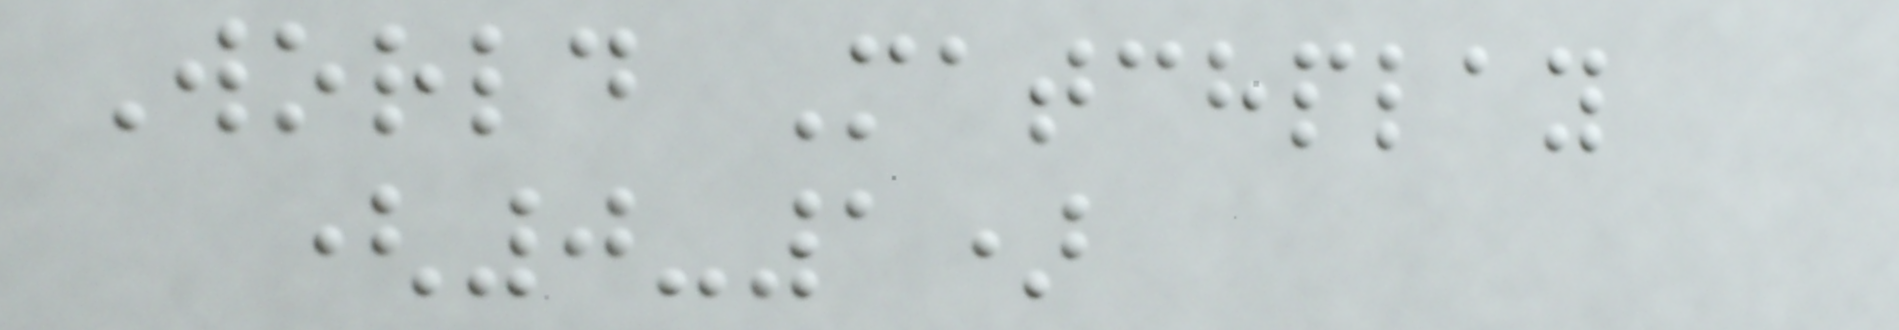World Matchplay
(0-1)
